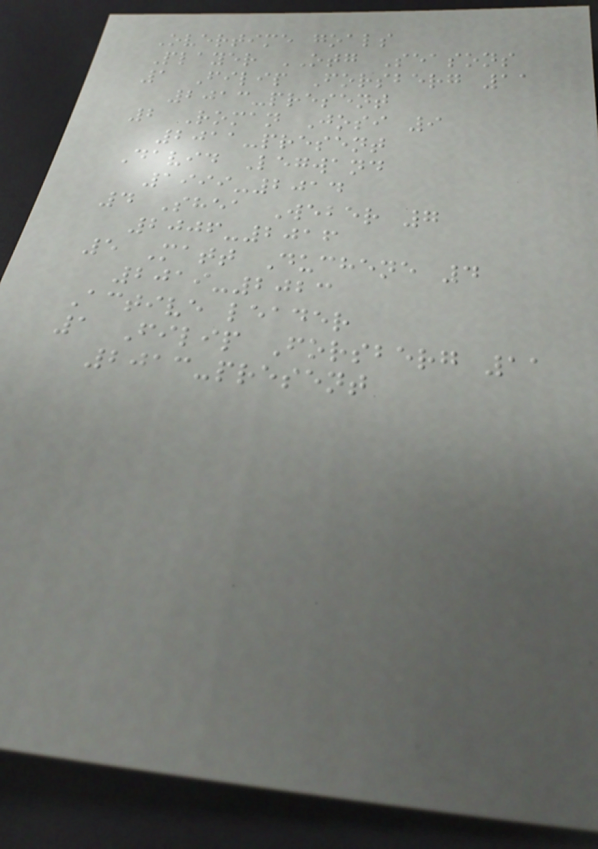Overtime goals
Player OTG Seasons
1 Filip Forsberg 11
2013-present
2 Roman Josi 9
2011-present
David Legwand
1999-2014
4 Shea Weber 7
2006-2016
5 Matt Duchene 4
2019-2023
Active leader
1 Filip Forsberg 11
2013-present
